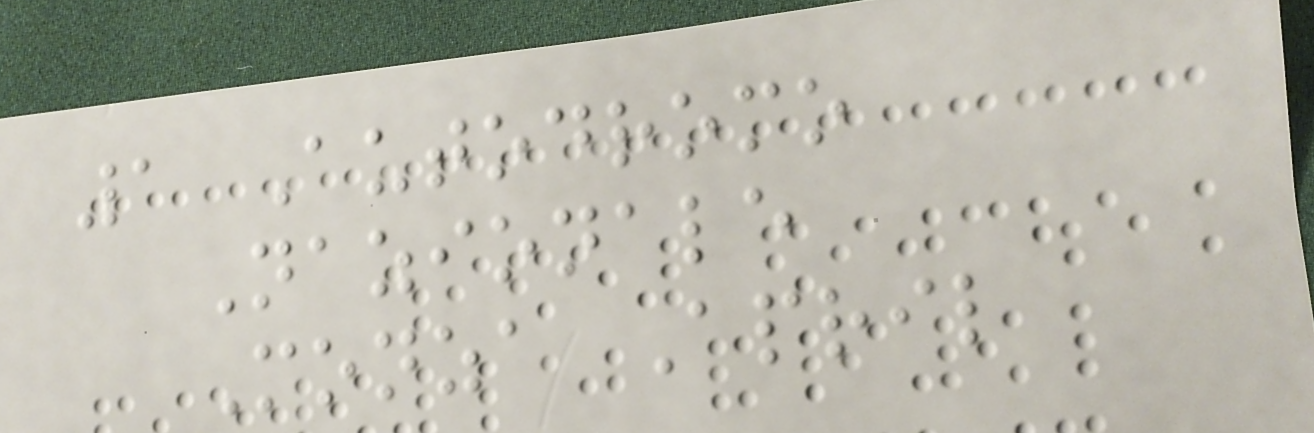1 Autodromo
Nazionale
Monza April
